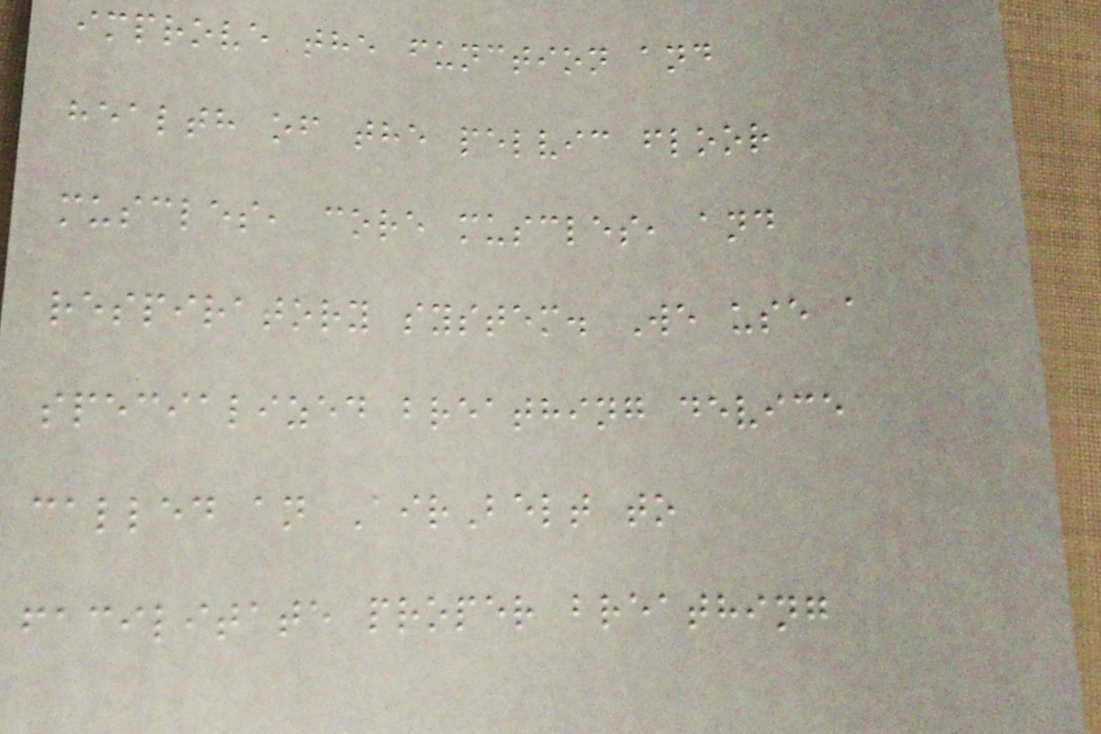improve the function and
health of the pelvic floor
muscles, core muscles, and
respiratory system. We use a
specialized breathing device
called an AirBelt to
facilitate proper breathing
